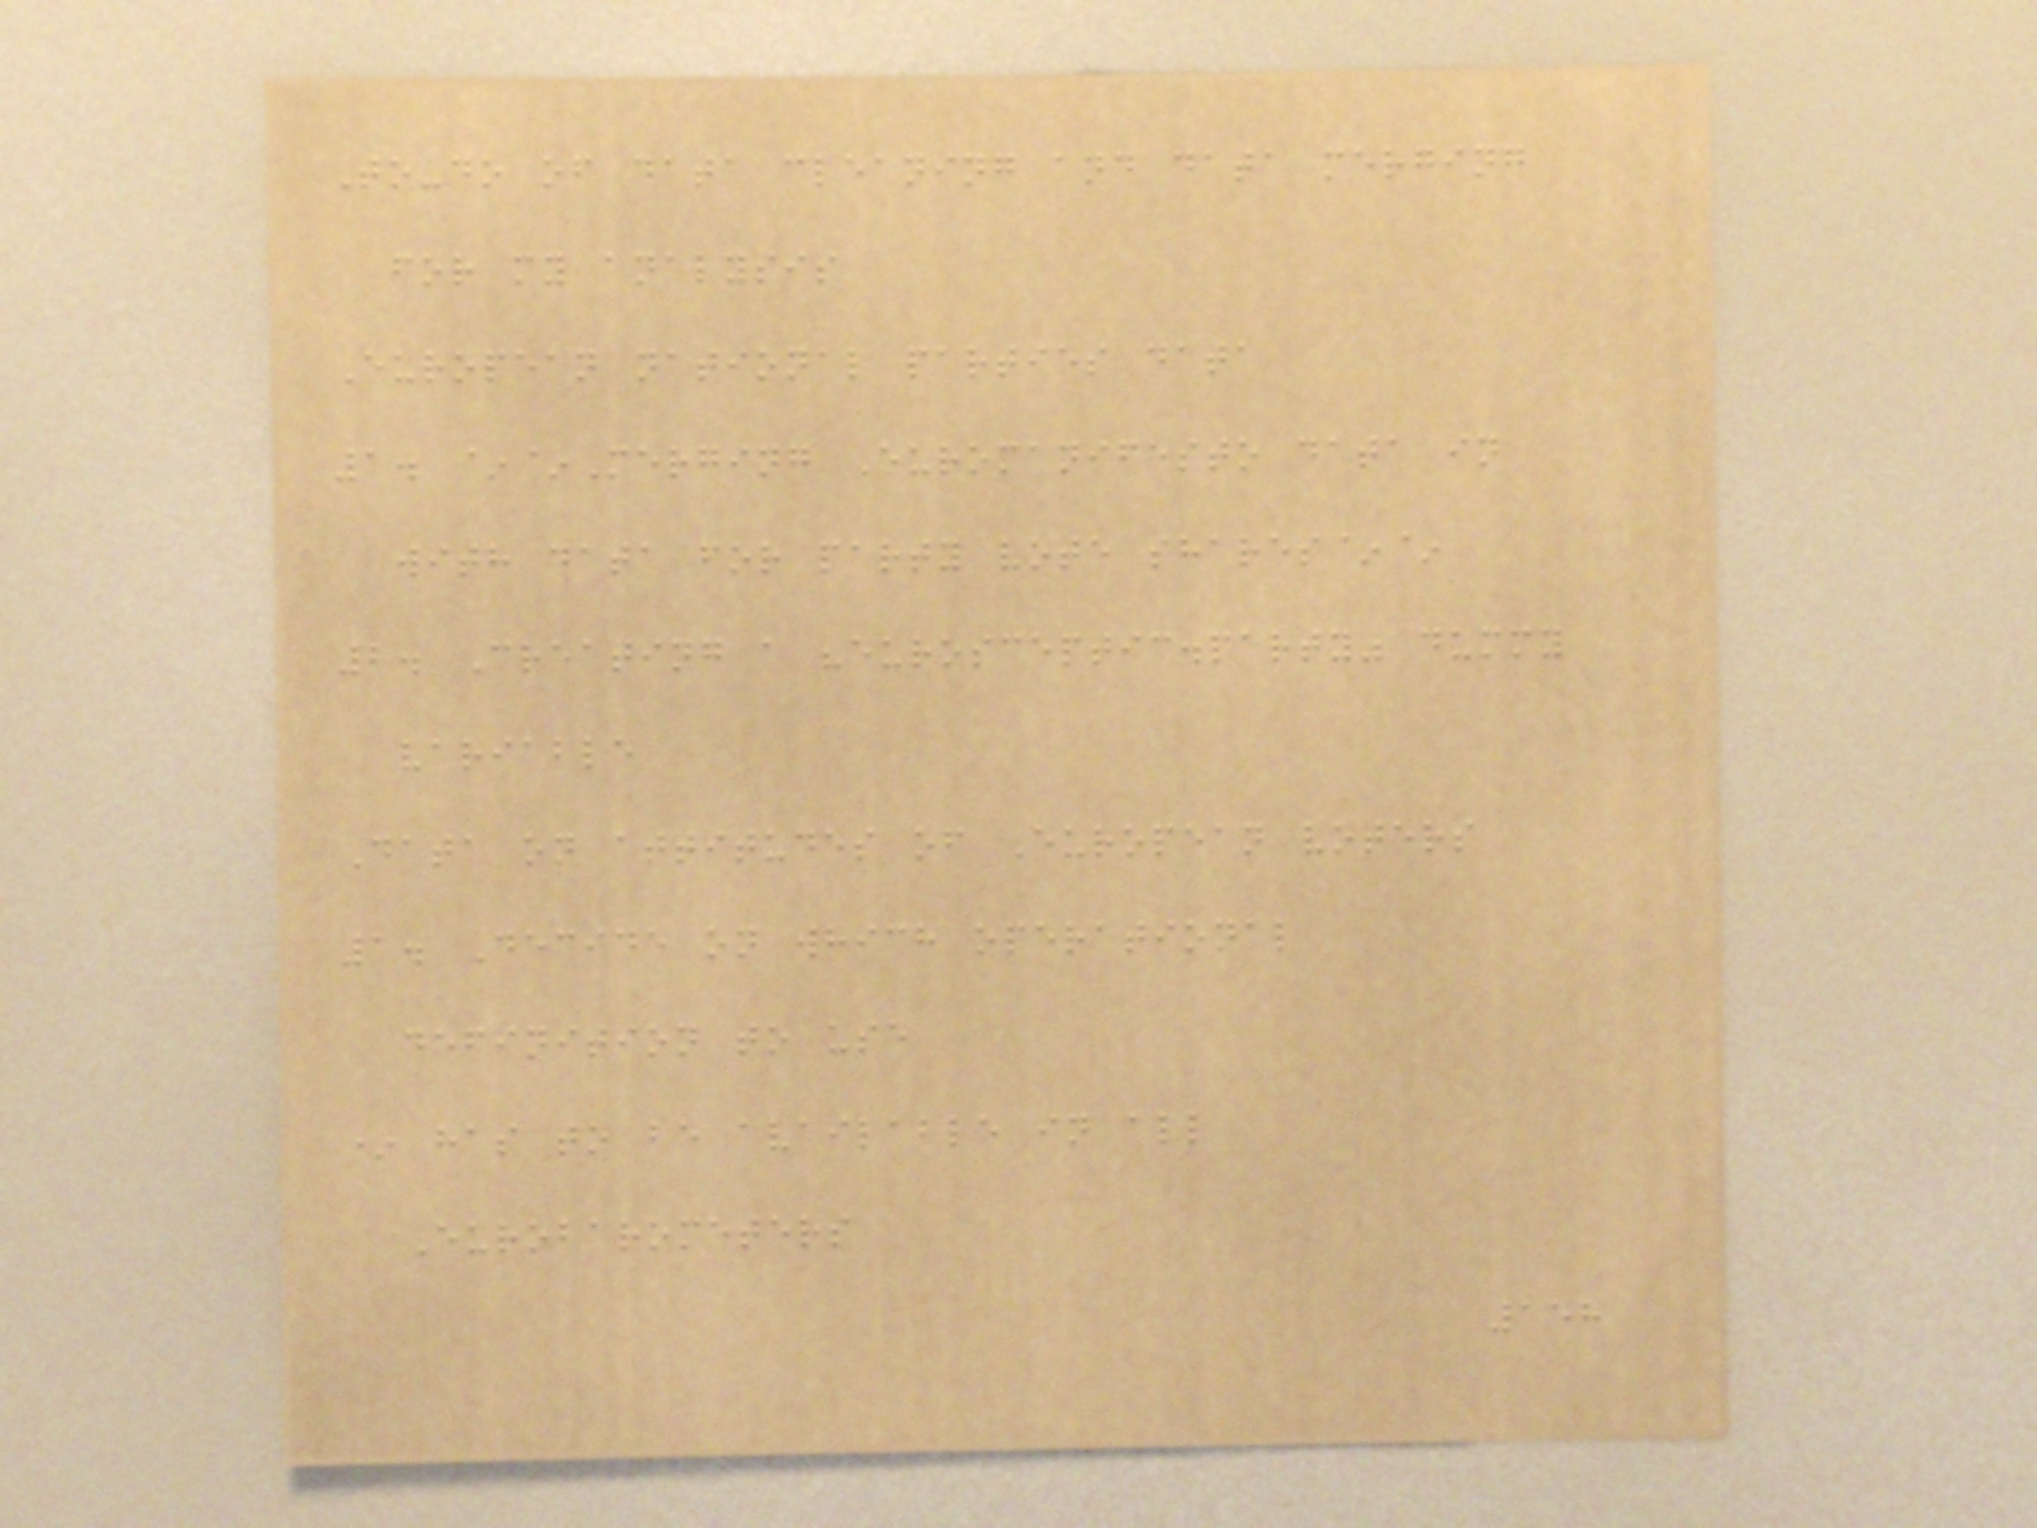To-do of data cleaning and data merging
for my analysis
European national parties data
1. ~~Merging Euromanifesto data in
with data for party vote shares~~
2. Creating a "eurosceptic.party" dummy
variable
Data on attitudes of European voters
1. Decide on which operational
definition to use
* has to be available in all
Eurobarometers
158
